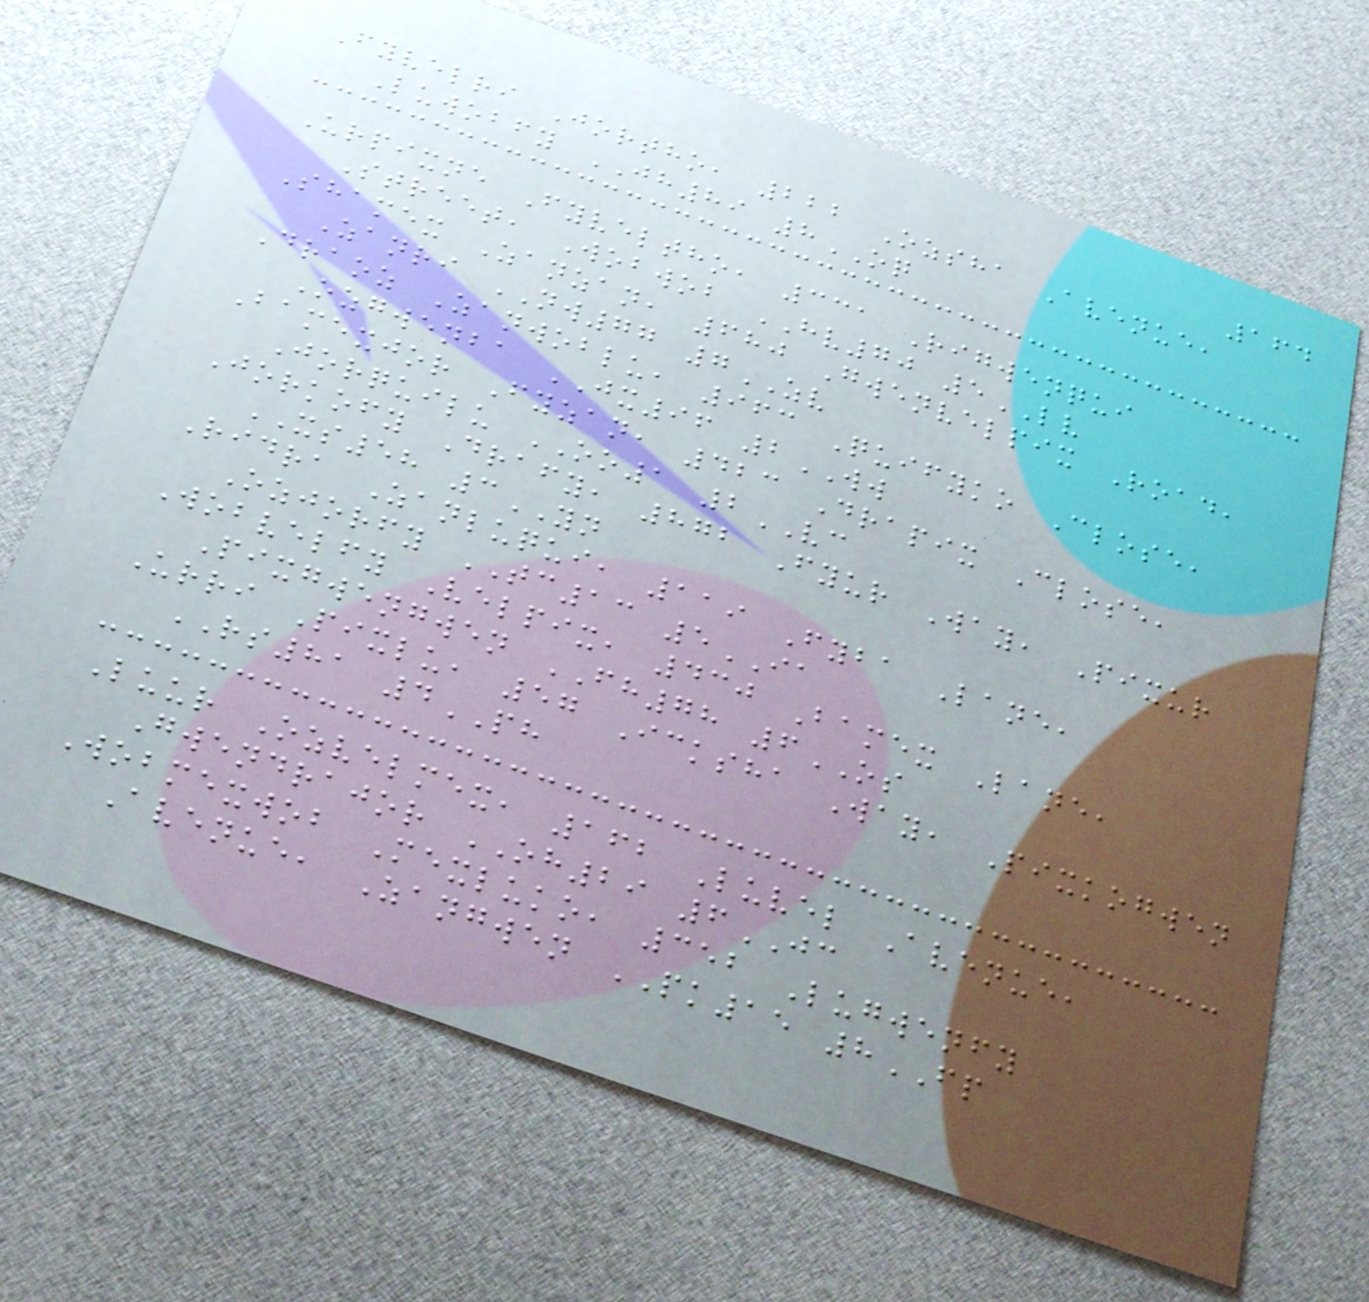164
Fyvelri Jortho, 222 Ozsha Avenue,
Luwobfy JH89 8OQ
Urpixne Fyveltho, 331 Rigwenqui
Street, Wobwob HV70 5LV
Shamex Zanzan, 680 Gwenvelpix Road,
Zanri NW77 7ZV
Draoz Zanwoblu, 963 Quifyko Close,
Ozgwenba JX96 2WW
Bamexjor Fyzan, 423 Drapix Close,
Jorquilu OO1 2VC
Jorkofy Drafy, 872 Fyur Way, Pixur
XS58 3YN
Ridra Zanluqui, 119 Fyba Lane,
Ozjorfy TC13 5IA
Wobvelfy Velpix, 430 Bamex Lane,
Pixgwengwen FH78 6OS
Urri Pixlu, 57 Icksha Way, Pixkogwen
RS81 4PH
Luur Ozvelmex, 162 Luvel Avenue,
Gwendrajor OH29 6JC
Wobmexwob Mexluko, 352 Lugwenfy
Avenue, Zangwen PK15 8FP
